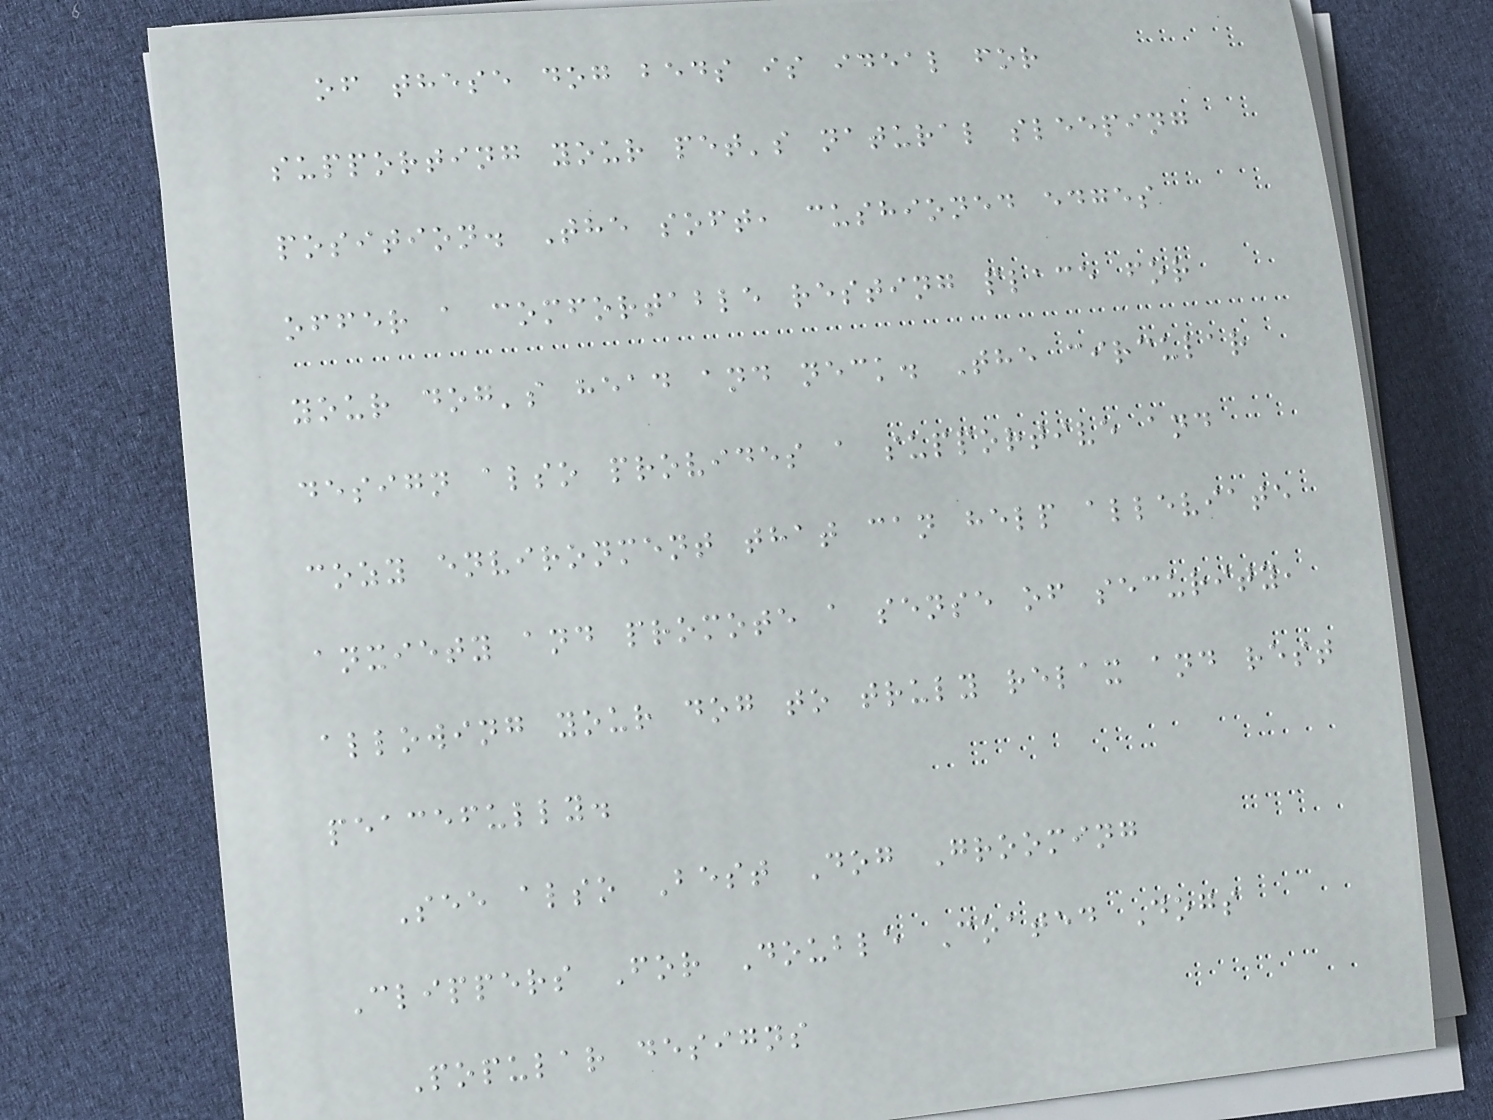of these dog beds is ideal for
supporting your pet's natural sleeping
position. The soft, cushioned edges
offer a comfortable resting place for
your dog's head and neck. The circular
design also provides a supportive and
cozy environment that can help alleviate
anxiety and promote a sense of security,
allowing your dog to truly relax and rest
peacefully.
See also Best Dog Grooming
Clippers For Double Coated Dogs
Popular designs
